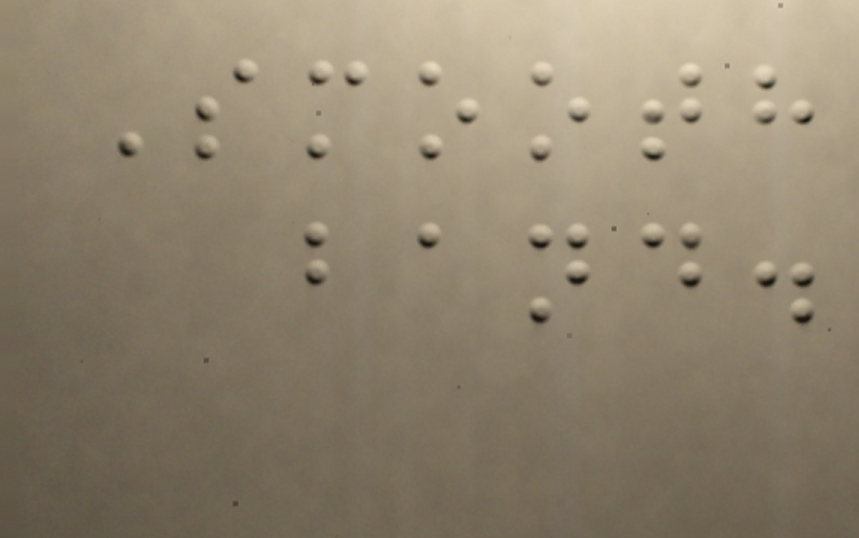Smooth
band.
